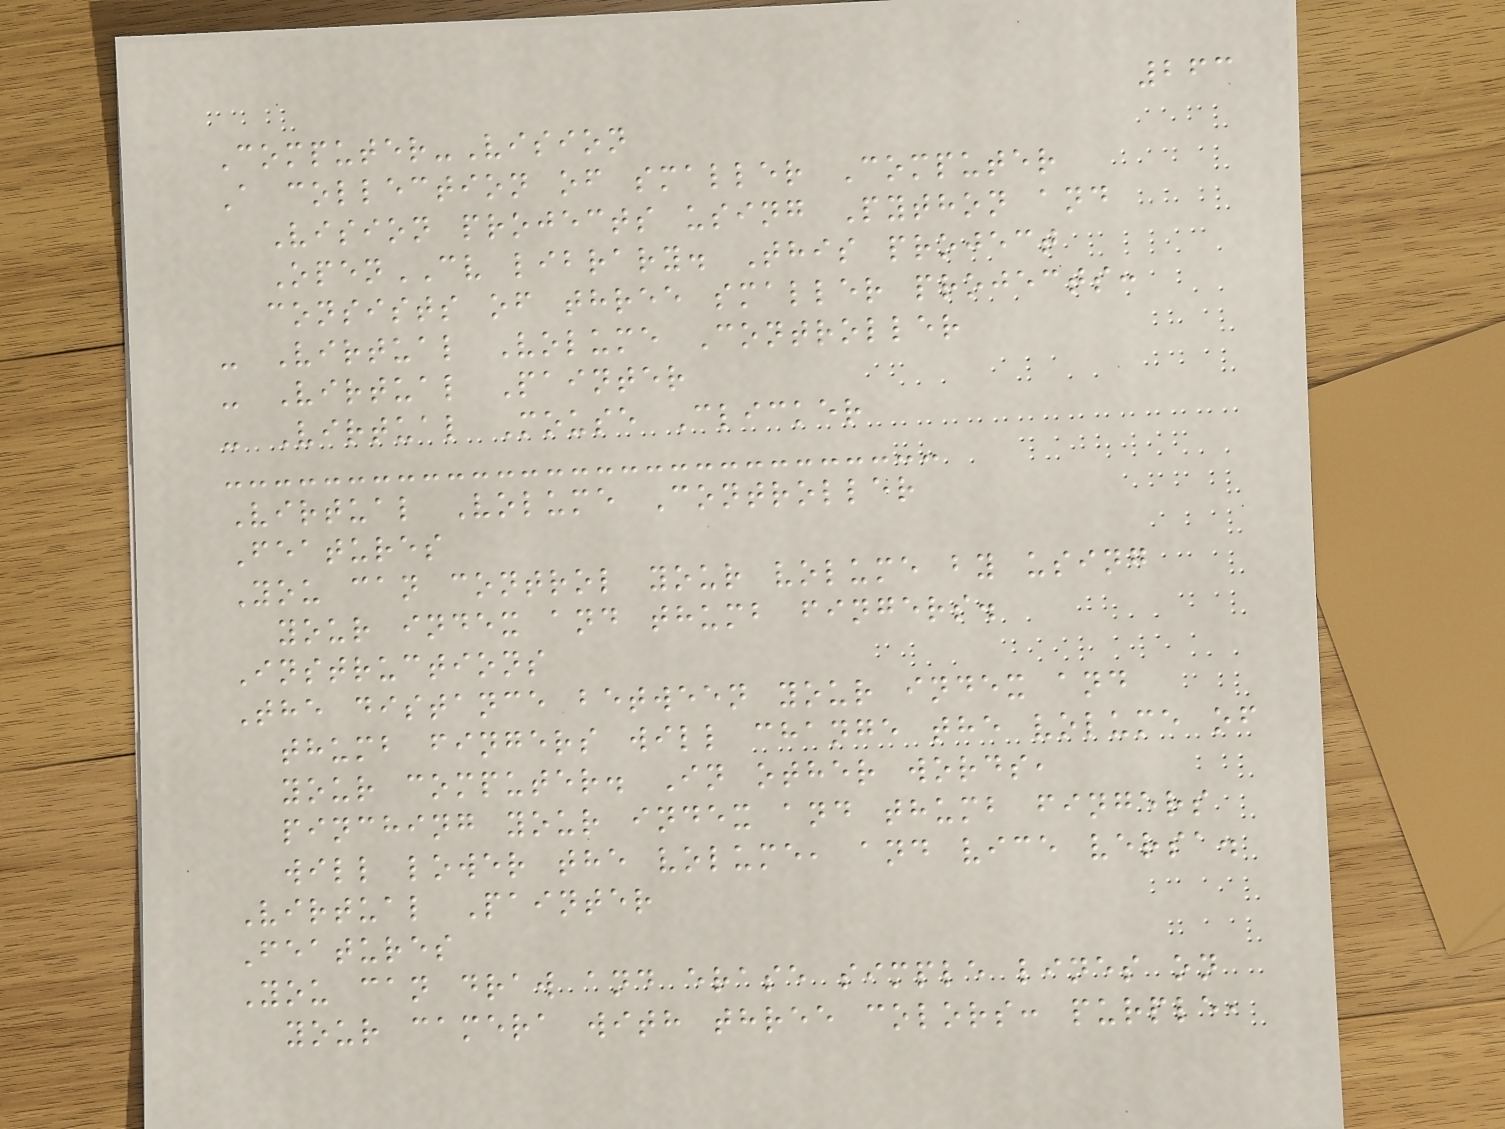263
Computer-Vision
A collection of smaller Computer
Vision projects using Python and
OpenCV library. This project
consists of three smaller projects:
- Virtual Volume Controller
- Virtual Painter
- Virtual Mouse Clicker
Virtual Volume Controller
Features
You can control your volume by using
your index and thumb fingers.
Instructions
The distance between your index and
thumb fingers will change the volume of
your computer. In other words,
pinching your index and thumb fingers
will lower the volume, and vice versa.
Virtual Painter
Features
You can draw and erase simple lines on
your camera with three colors: purple,
